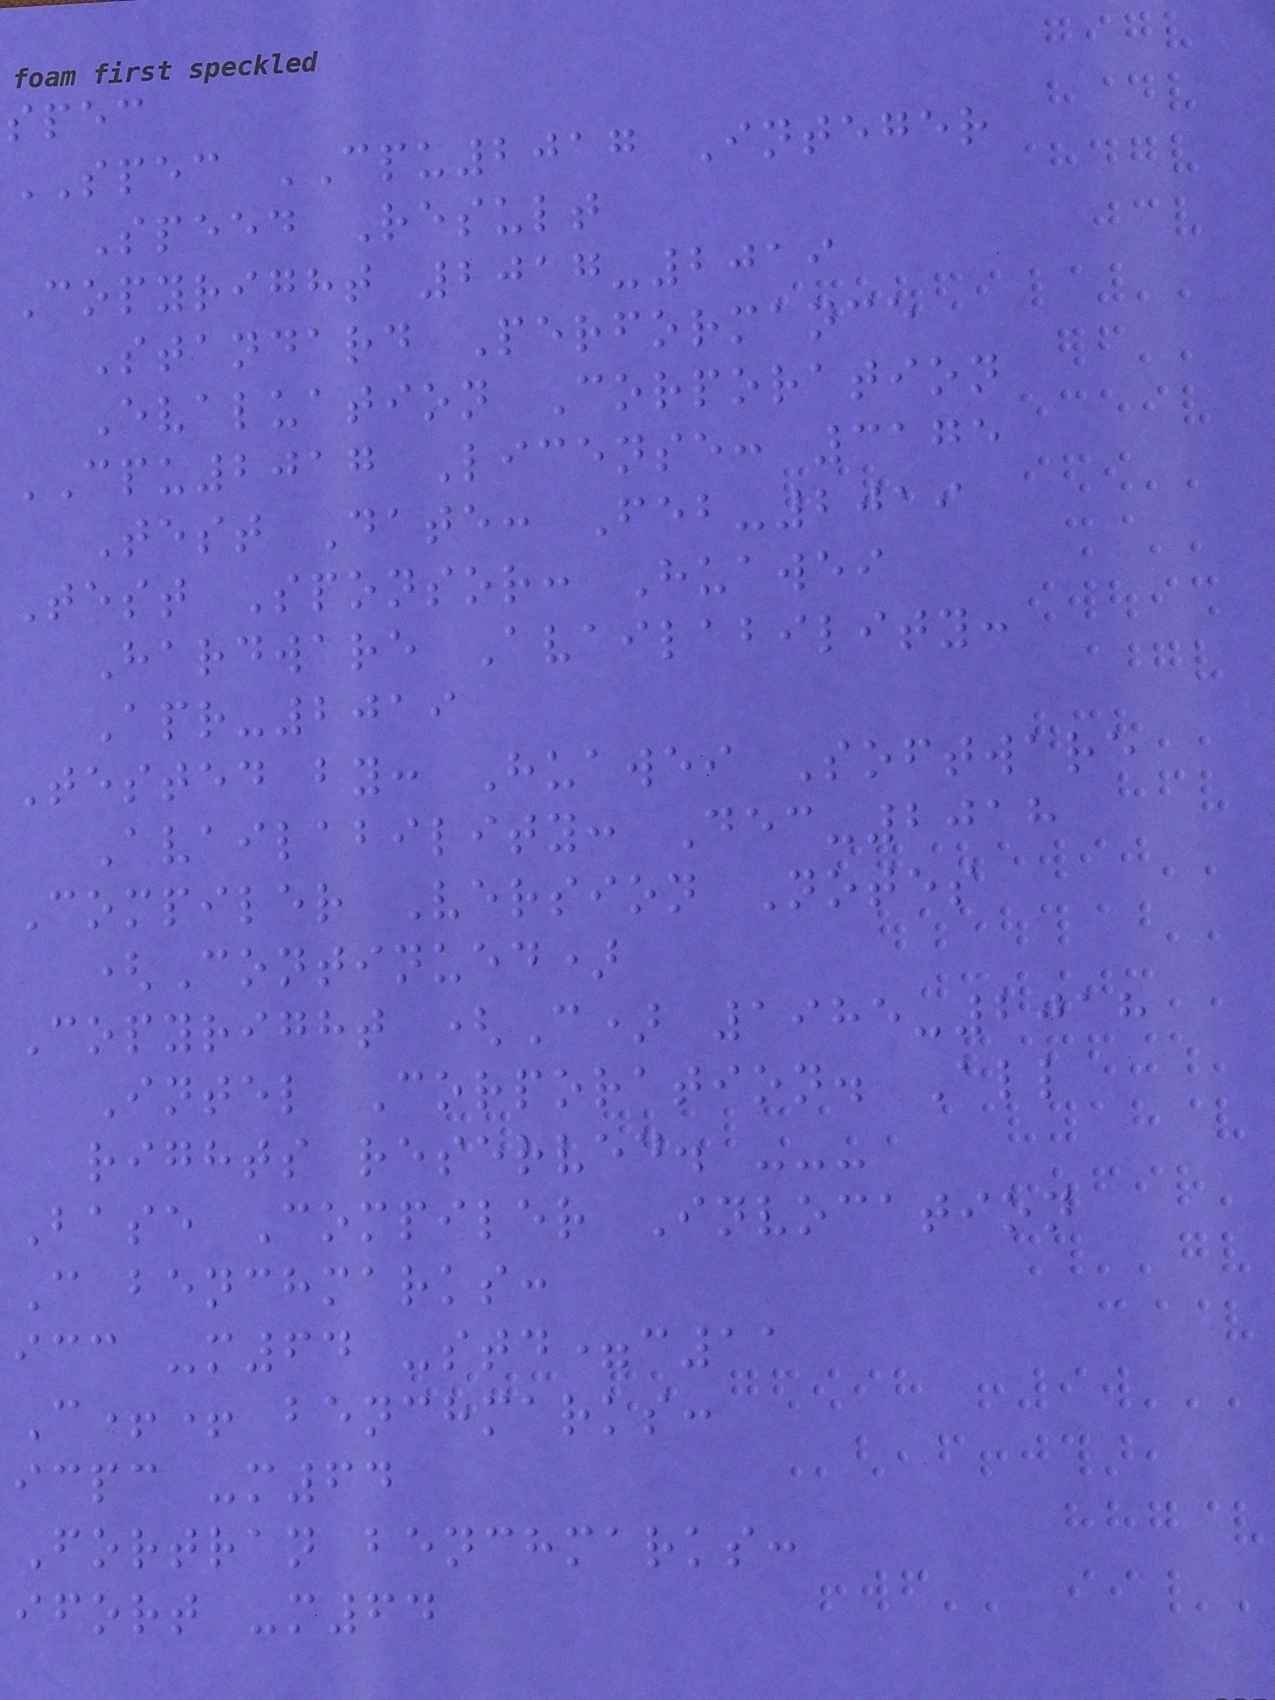spec
SPEC CPU2017 Integer
Speed Result
Copyright 2017-2019
Standard Performance
Evaluation Corporation
CPU2017 License: 3175
Test Date: Feb-2019
Test Sponsor: Huawei
Hardware Availability:
Apr-2019
Tested by: Huawei Software
Availability: Dec-2018
Compiler Version Notes
(Continued)
Copyright (C) 1985-2018
Intel Corporation. All
rights reserved. ---
Base Compiler Invocation
C benchmarks:
icc -m64 -std=c11
C++ benchmarks:
icpc -m64
Fortran benchmarks:
ifort -m64
